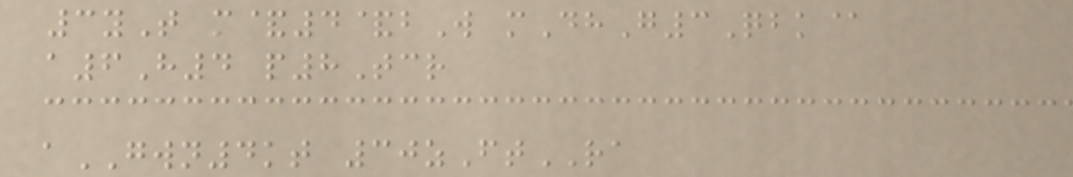3yT m&4&bW mDhG3Qbk@
a6H4 p8Tcr
aGWN4kt 30zFtRA
